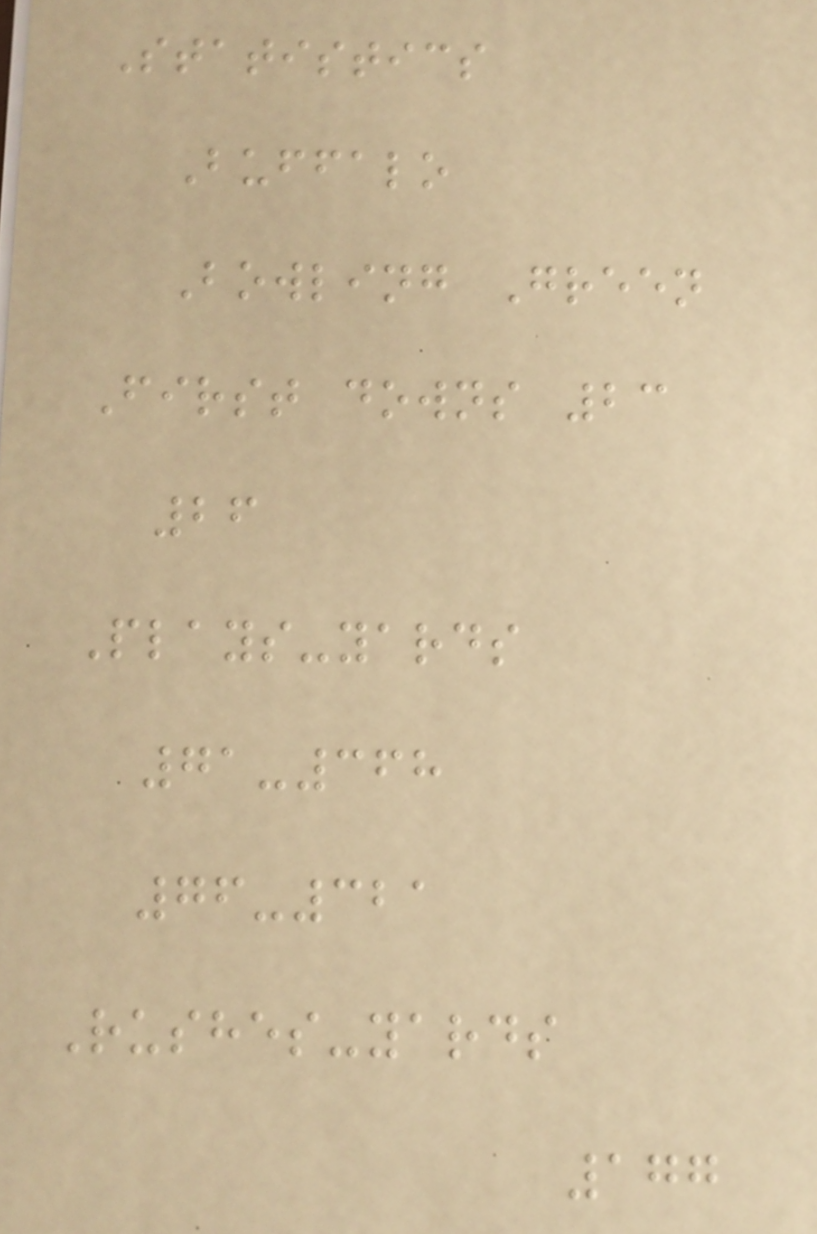Statistics
Buffalo
Bowling Green
First downs 23
26
Plays-yards
71-368
76-321
Rushes-yards
177
